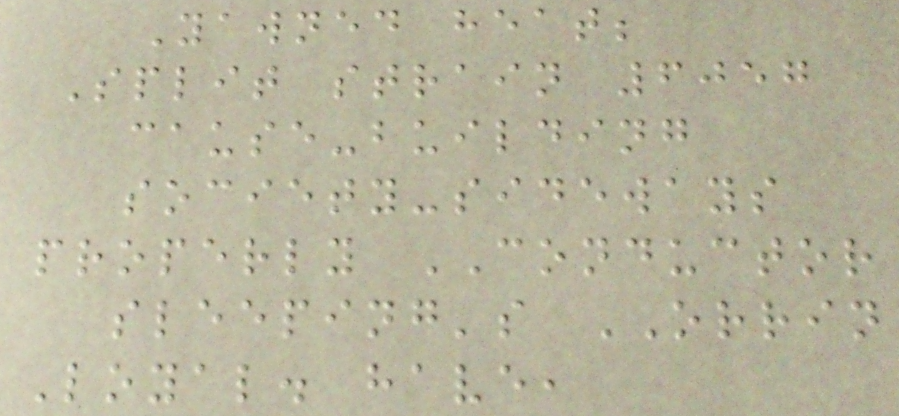Yawned heat;
Split strain 6057
cause-building
society-sideways
properly CONDUCTOR
sleeping's ORRIN
Loyal. have,
